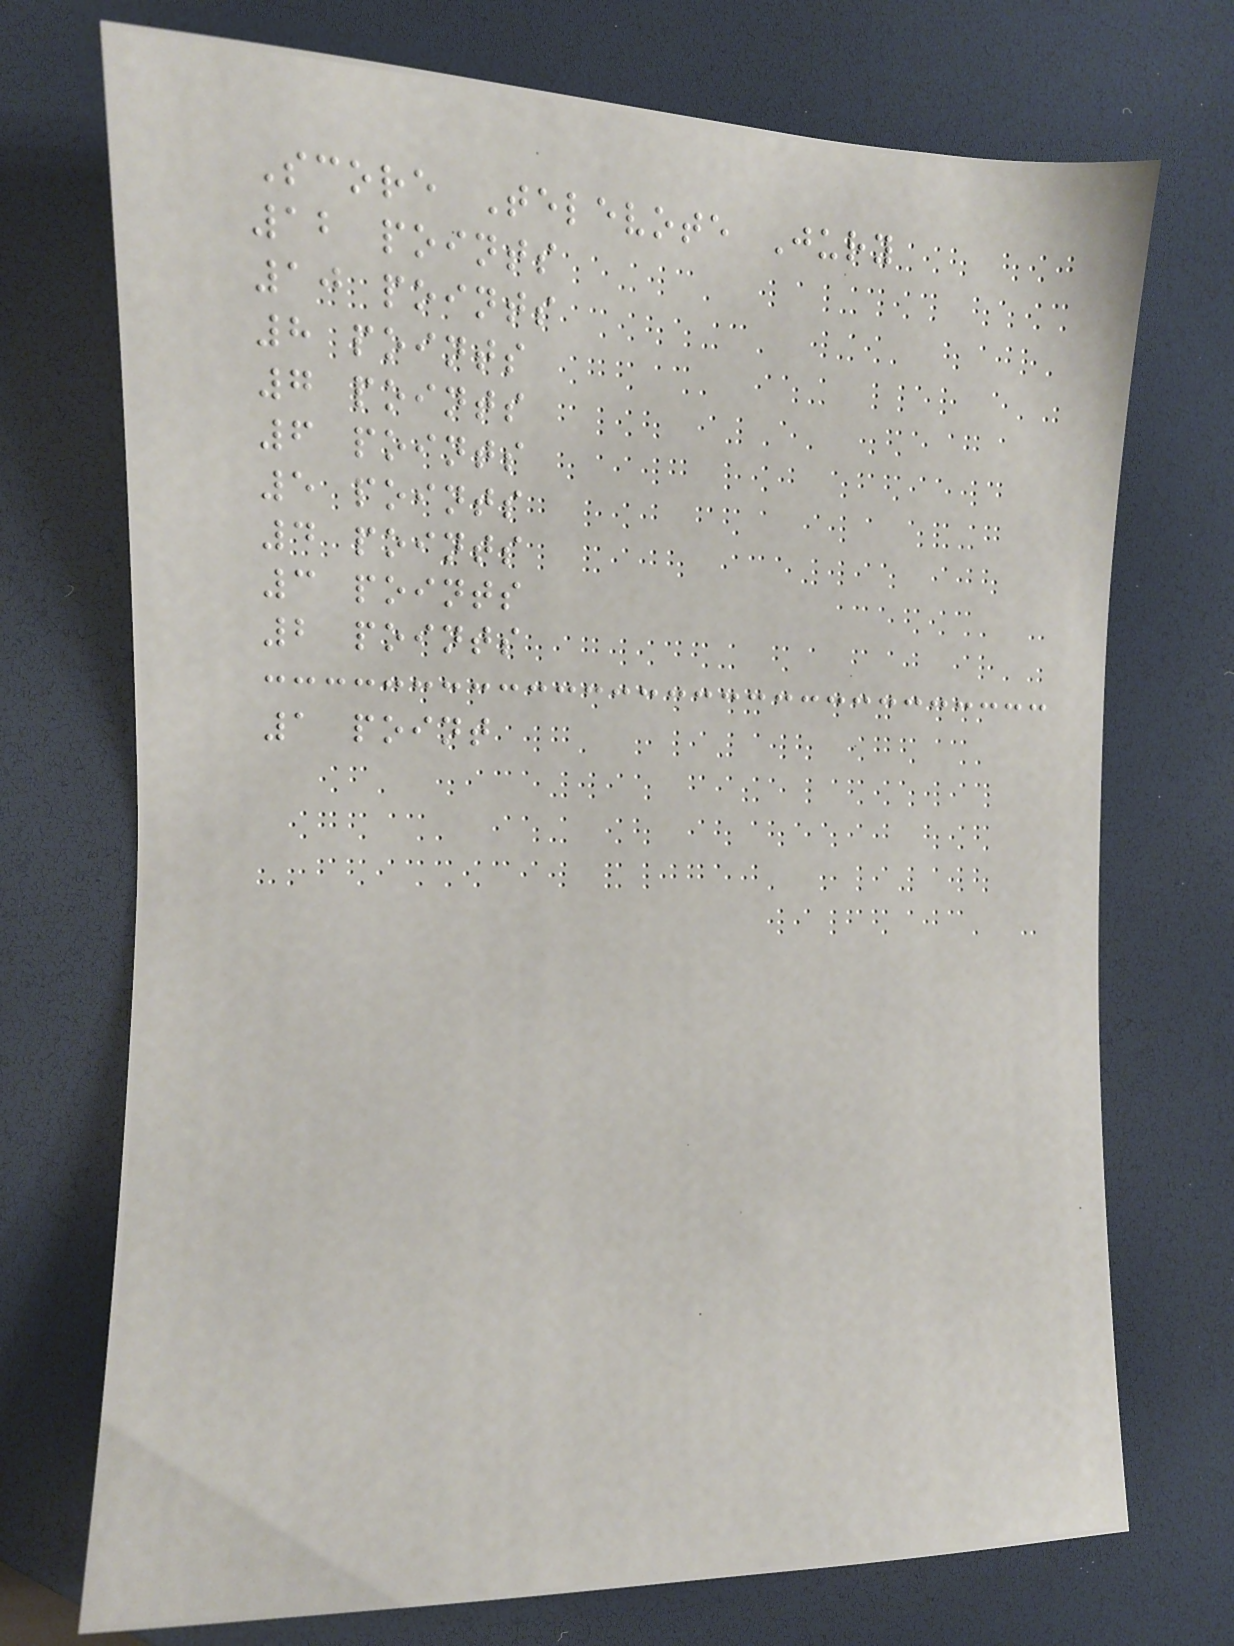Score Televote Jury
12 points
10 points
8 points
7 points
6 points
5 points
4 points
3 points
2 points
1 point
